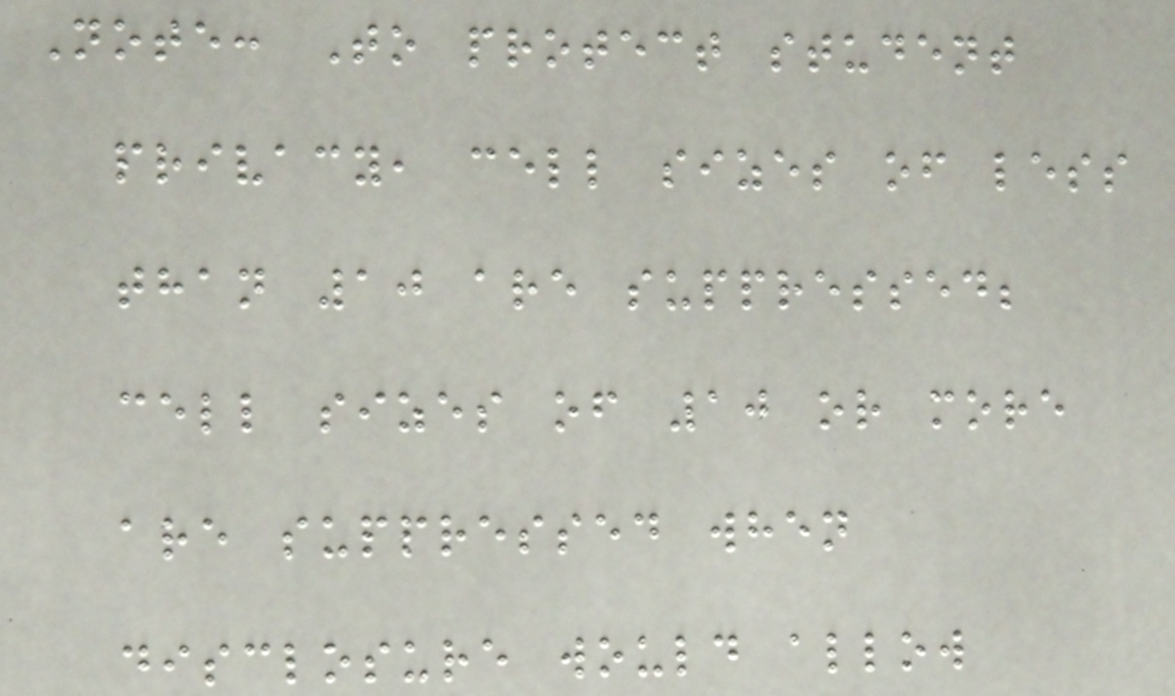Note: To protect student
privacy, cell sizes of less
than 10 are suppressed;
cell sizes of 10 or more
are suppressed when
disclosure would allow
